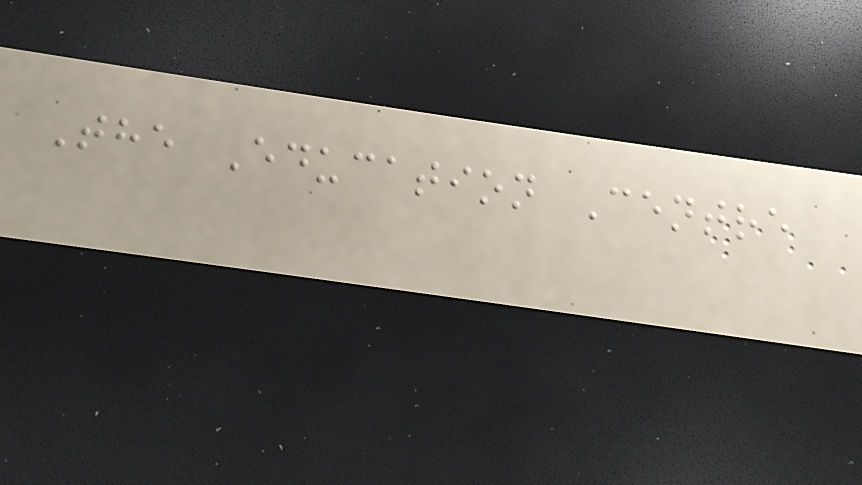The Education Centre
